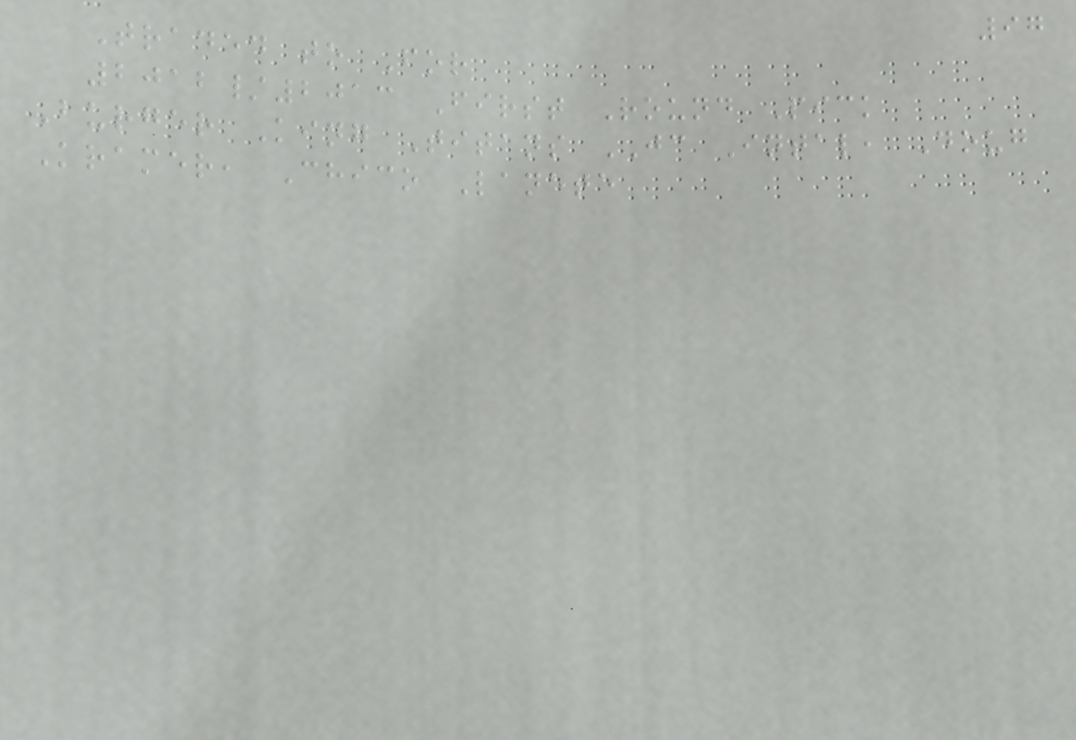97
Traded to For
2012/2013 First Round Pick
Burger King Titans JC Intal, Doug
Kramer, Chico Lanete
